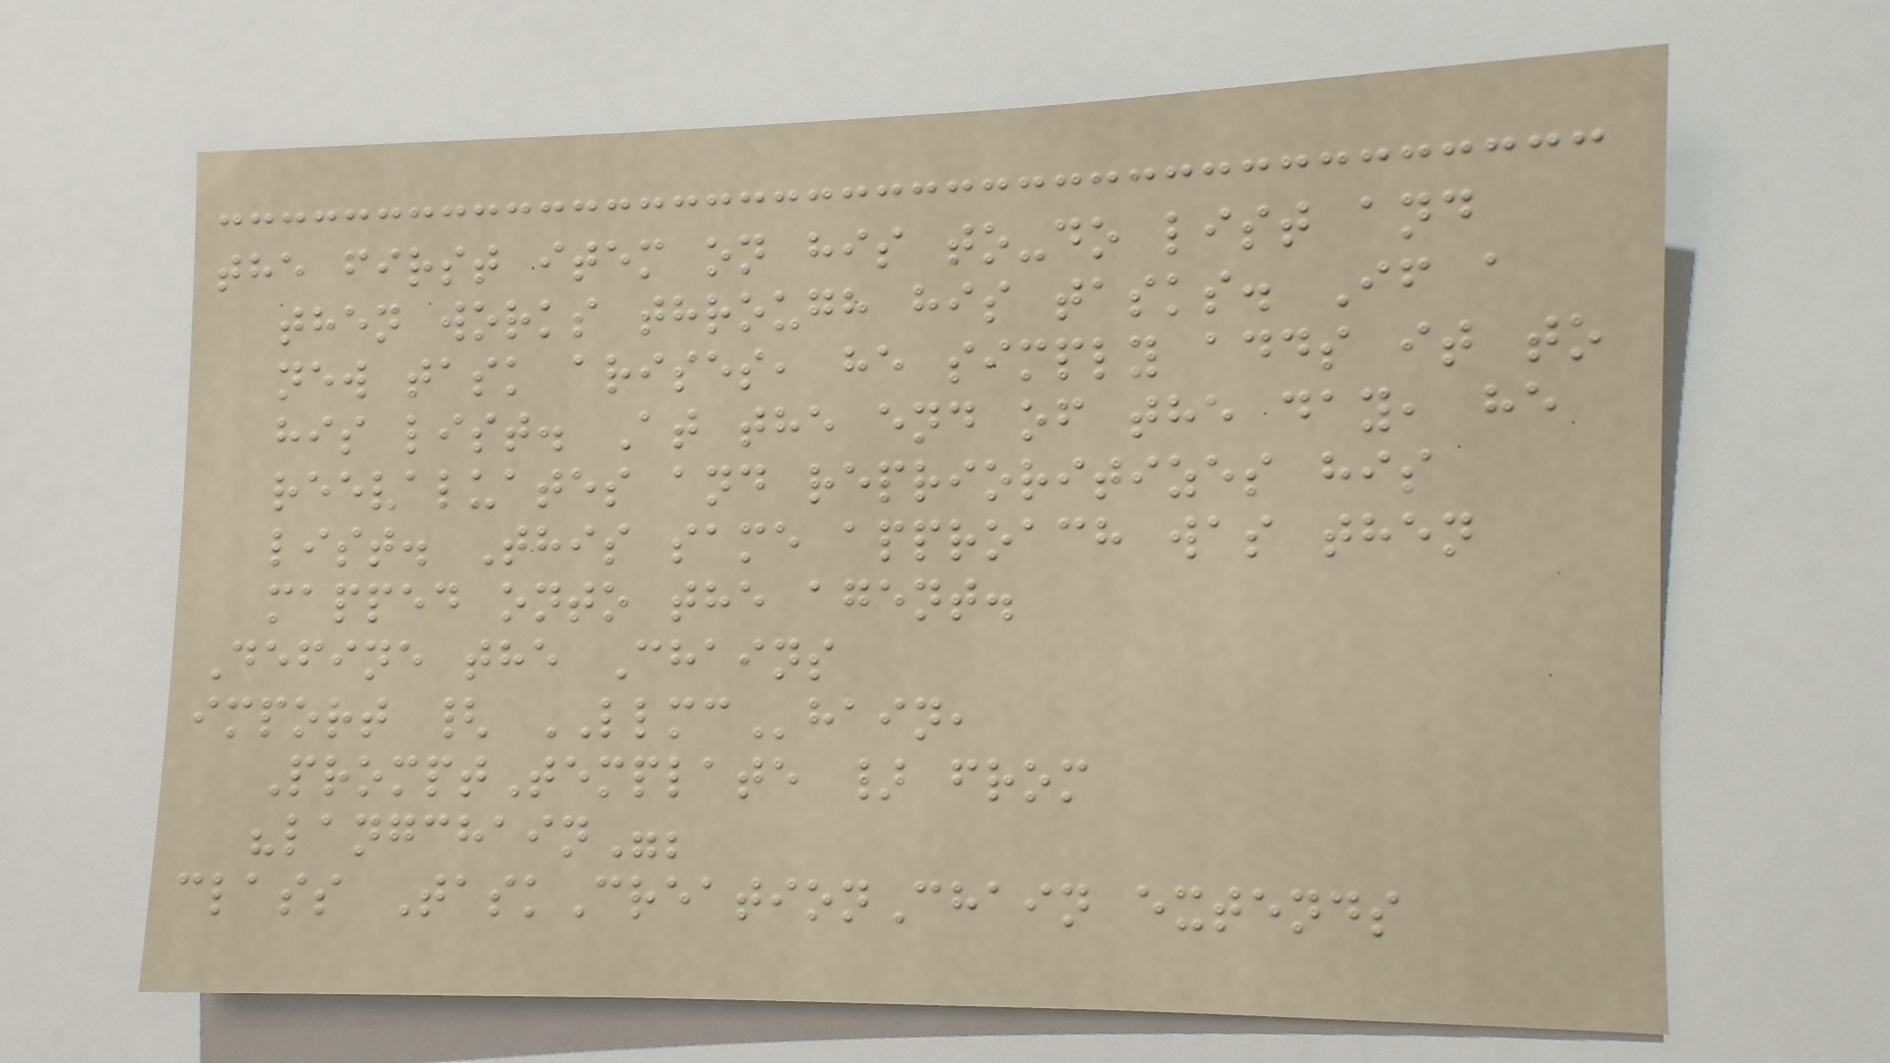the first item on his to-do list and
then works through his tasks. If a
new task arises, he simply adds it to
his list. At the end of the day, he
reevaluates and reprioritizes his
list. This same approach was then
mapped onto the agent.
Define the Chains
import { LLMChain,
PromptTemplate } from
"langchain";
class TaskCreationChain extends
